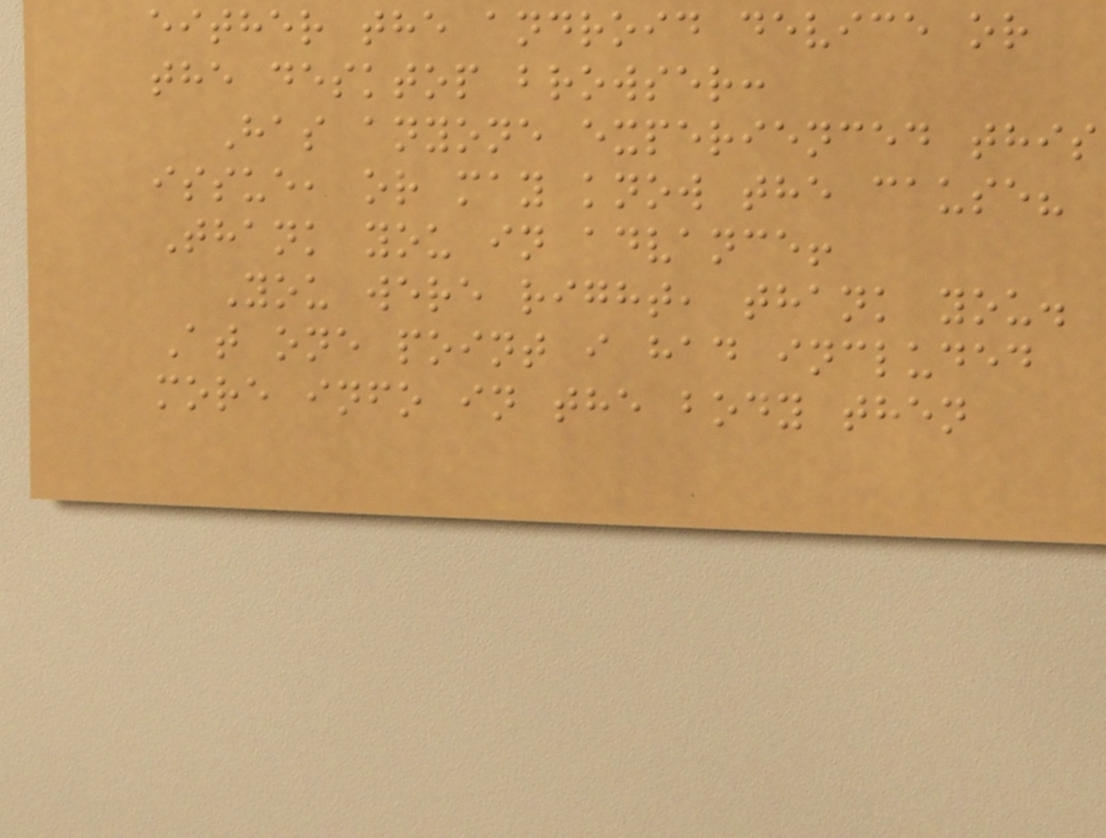either the android device or
the desktop browser:
Has anyone experienced this
issue, or may know the cause?
Thank you in advance!
You were right, thank you.
At one point i had included
more info in the body then
